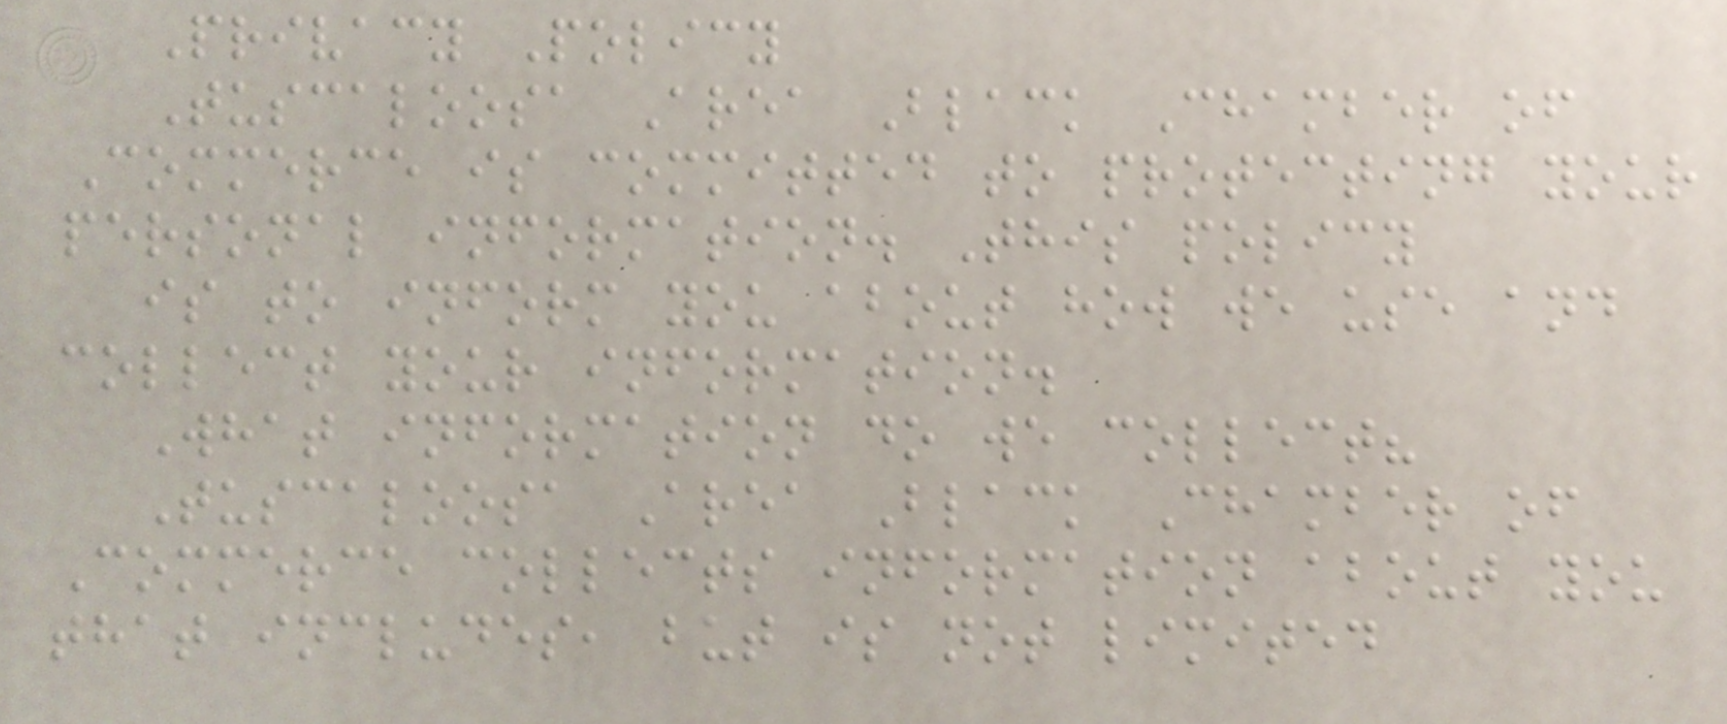Privacy Policy
Tuscaloosa Area Black Chamber of
Commerce is committed to protecting your
personal information. This policy
is to inform you about how we use and
collect your information.
What information do we collect?
Tuscaloosa Area Black Chamber of
Commerce collects information about you
that includes, but is not limited
